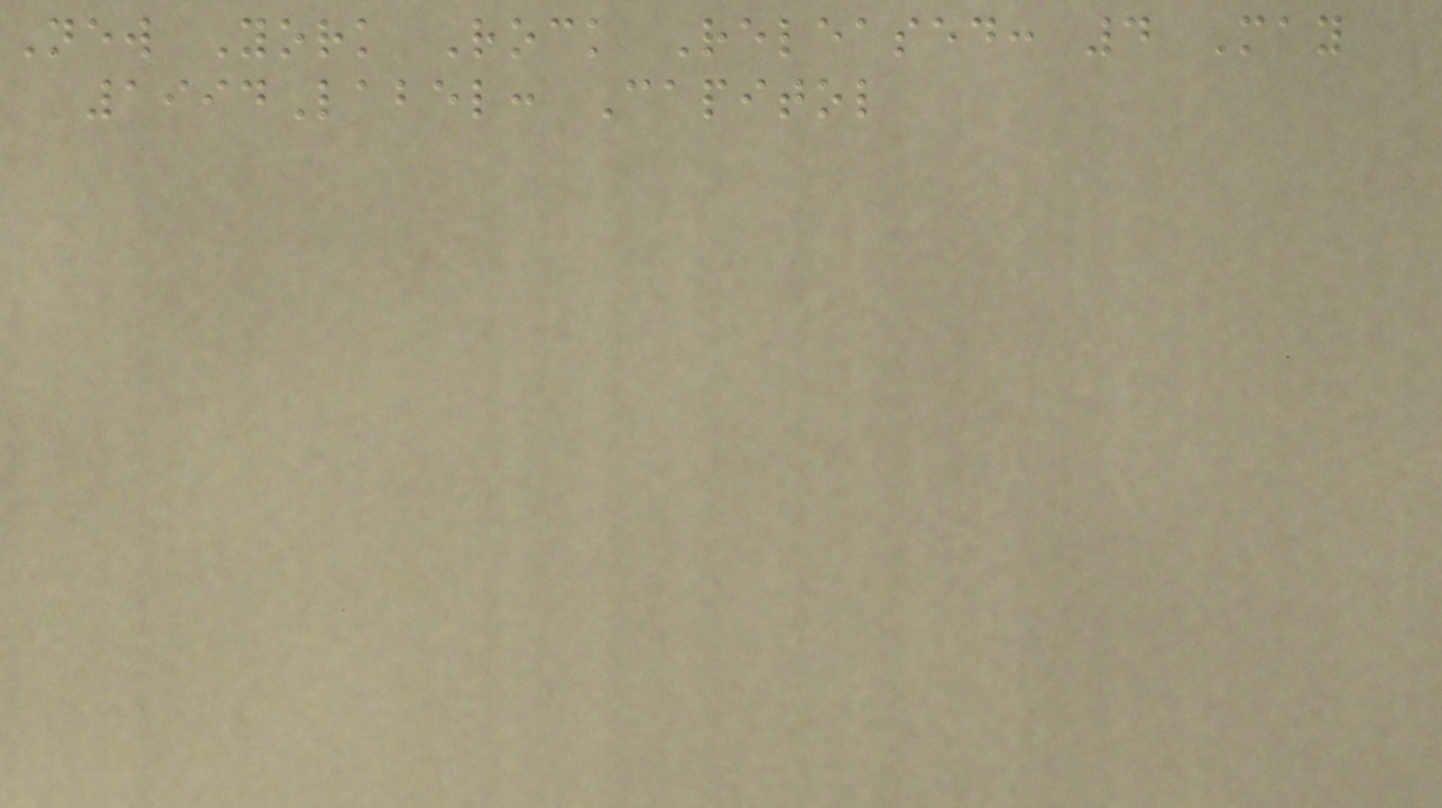New York Rock Released: 4 May
1994Label: Capitol
